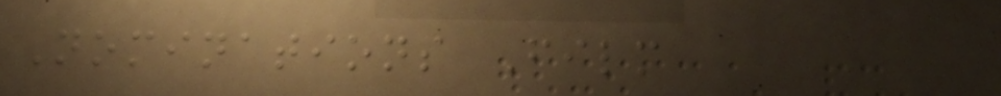Nominations Film
